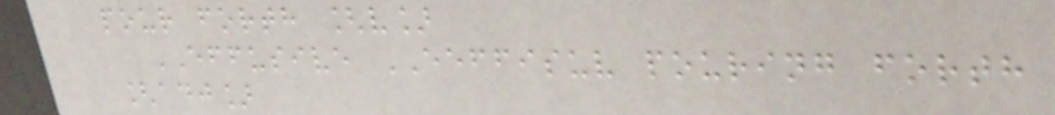pour forth [v]
EFFUSIVE EEFFISUV pouring forth
[adj]
